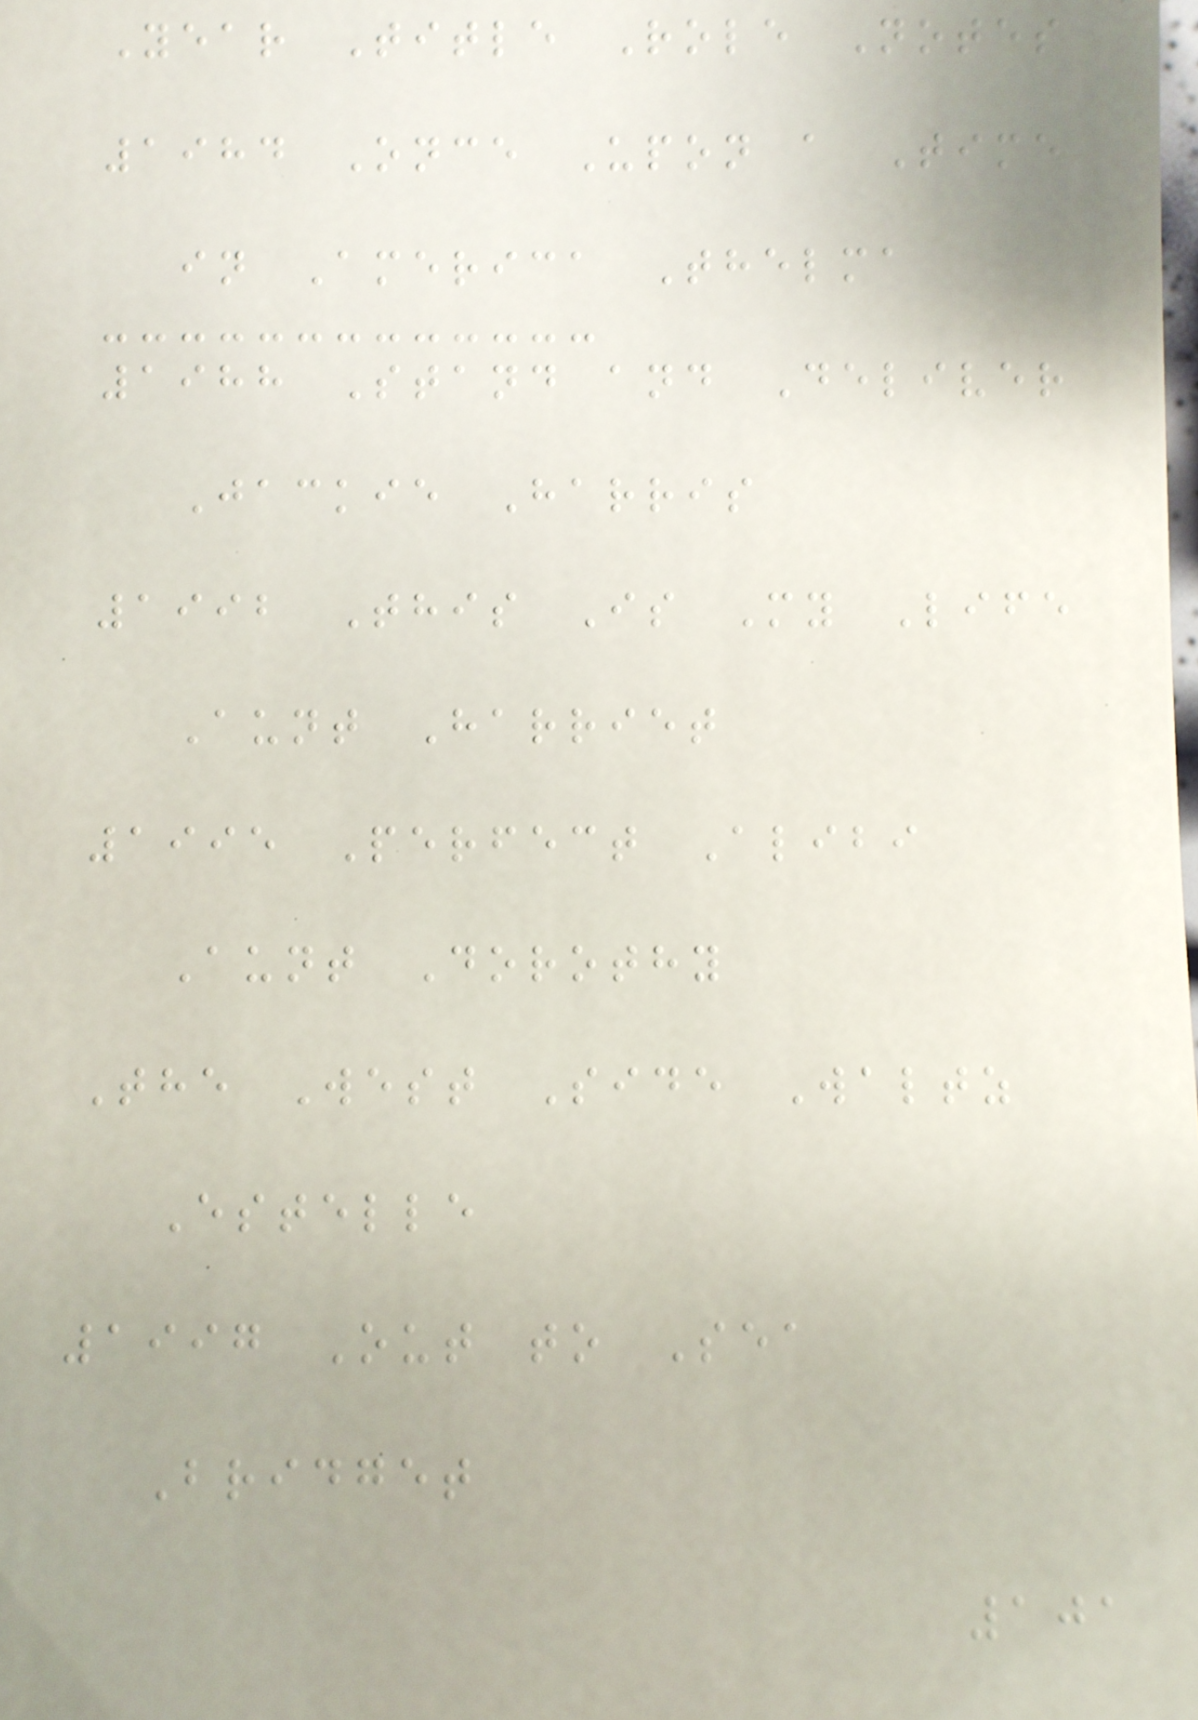Year Title Role Notes
1984 Once Upon a Time
in America Thelma
1988 Stand and Deliver
Jackie Harris
1992 This Is My Life
Aunt Harriet
1995 Perfect Alibi
Aunt Dorothy
The West Side Waltz
Estelle
1997 Out to Sea
Bridget
101
